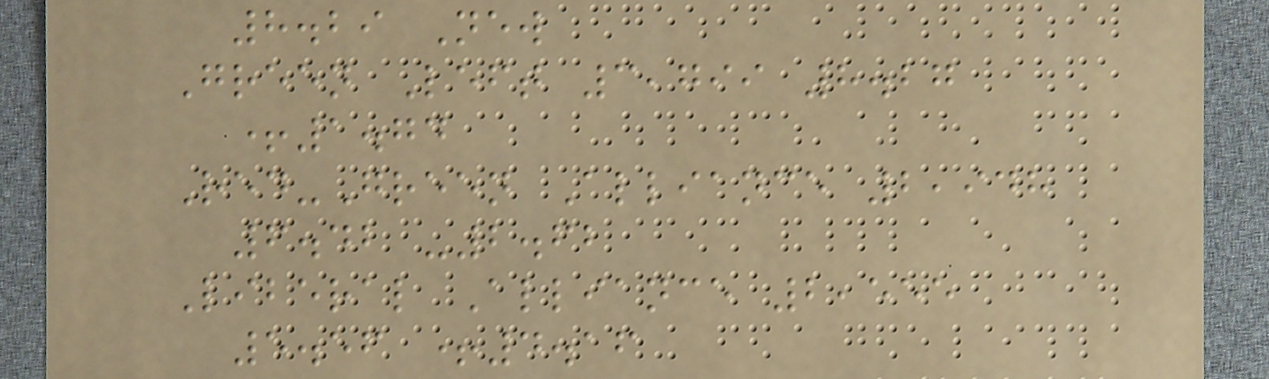8.29 New
Green Left 3,799 8.27
+1.74
Red-Green Alliance 2,948
6.42 -2.62
Liberal Alliance 2,555
5.56 +4.16
